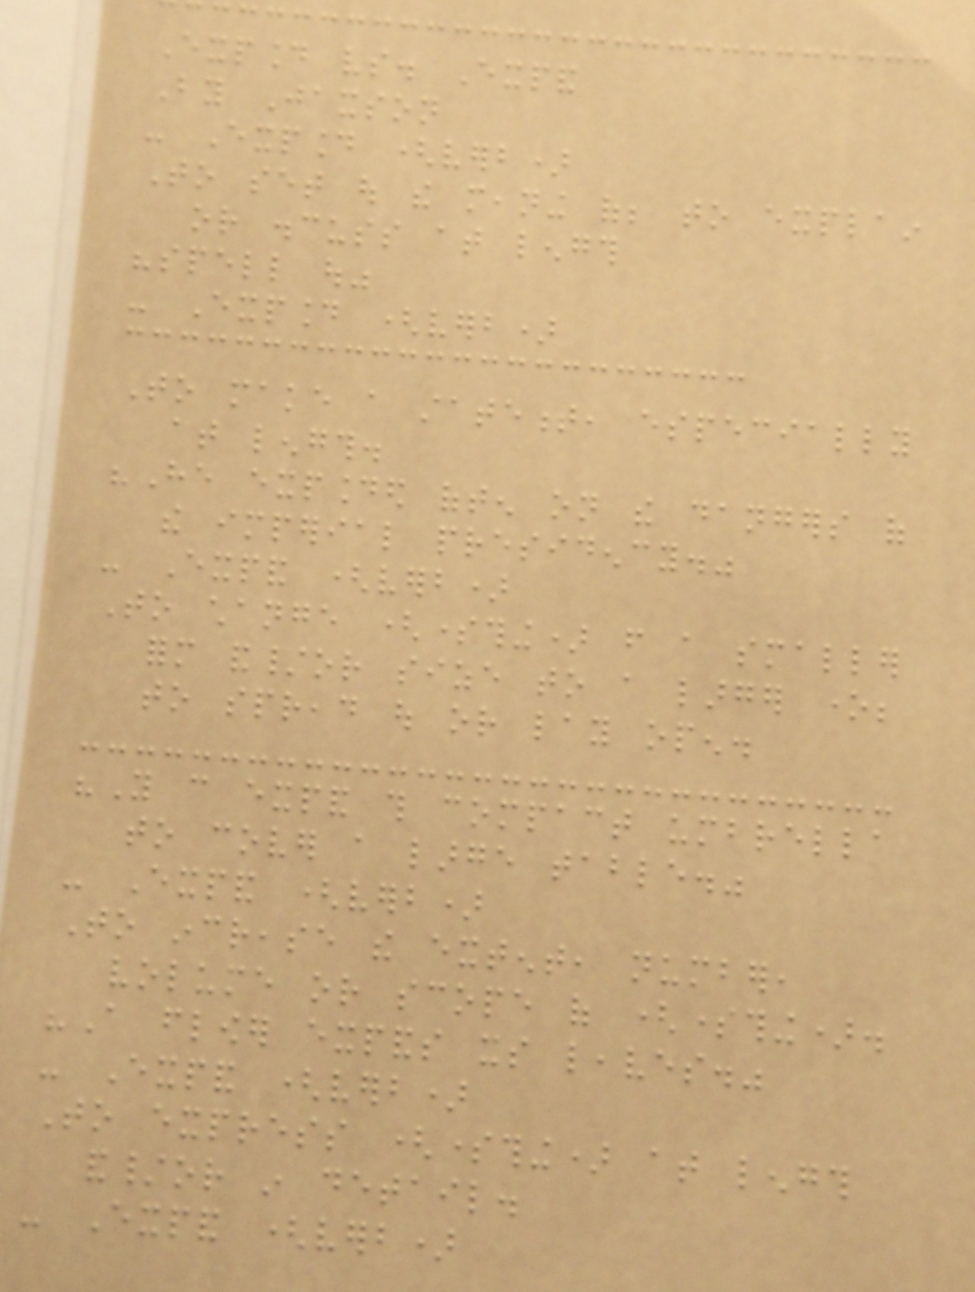Expound vs. Expand
By Jaxson
- Expound (verb)
To set out the meaning of; to explain
or discuss at length
"spell out"
- Expound (verb)
To make a statement, especially
at length.
"He expounded often on the dangers of
the imperial presidency."
- Expand (verb)
To change (something) from a smaller
form and/or size to a larger one;
to spread out or lay open.
"You can expand this compact umbrella
to cover a large table."
- Expand (verb)
To increase the extent, number,
volume or scope of (something).
"A flower expands its leaves."
- Expand (verb)
To express (something) at length
and/or in detail.
- Expand (verb)
